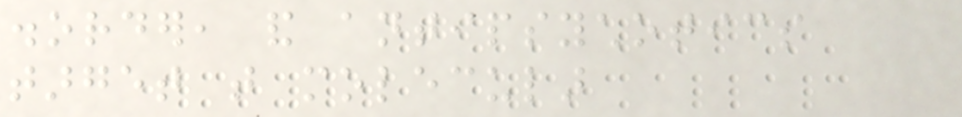disorder, and antipsychotics
target that molecular
